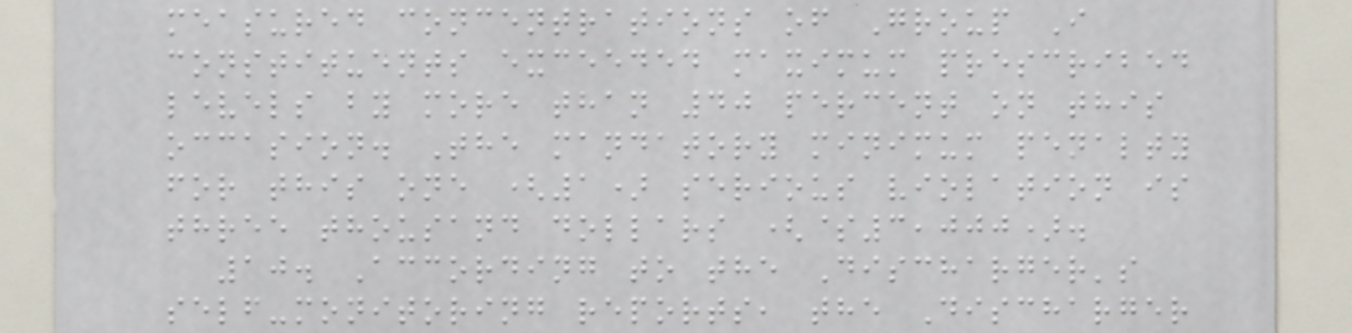measured concentrations of Group I
constituents exceeded maximum prescribed
levels by more than 40 percent on this
occasion. The mandatory minimum penalty
for this one (1) serious violation is
three thousand dollars ($3,000).
10. According to the Discharger's
self-monitoring reports, the Discharger
